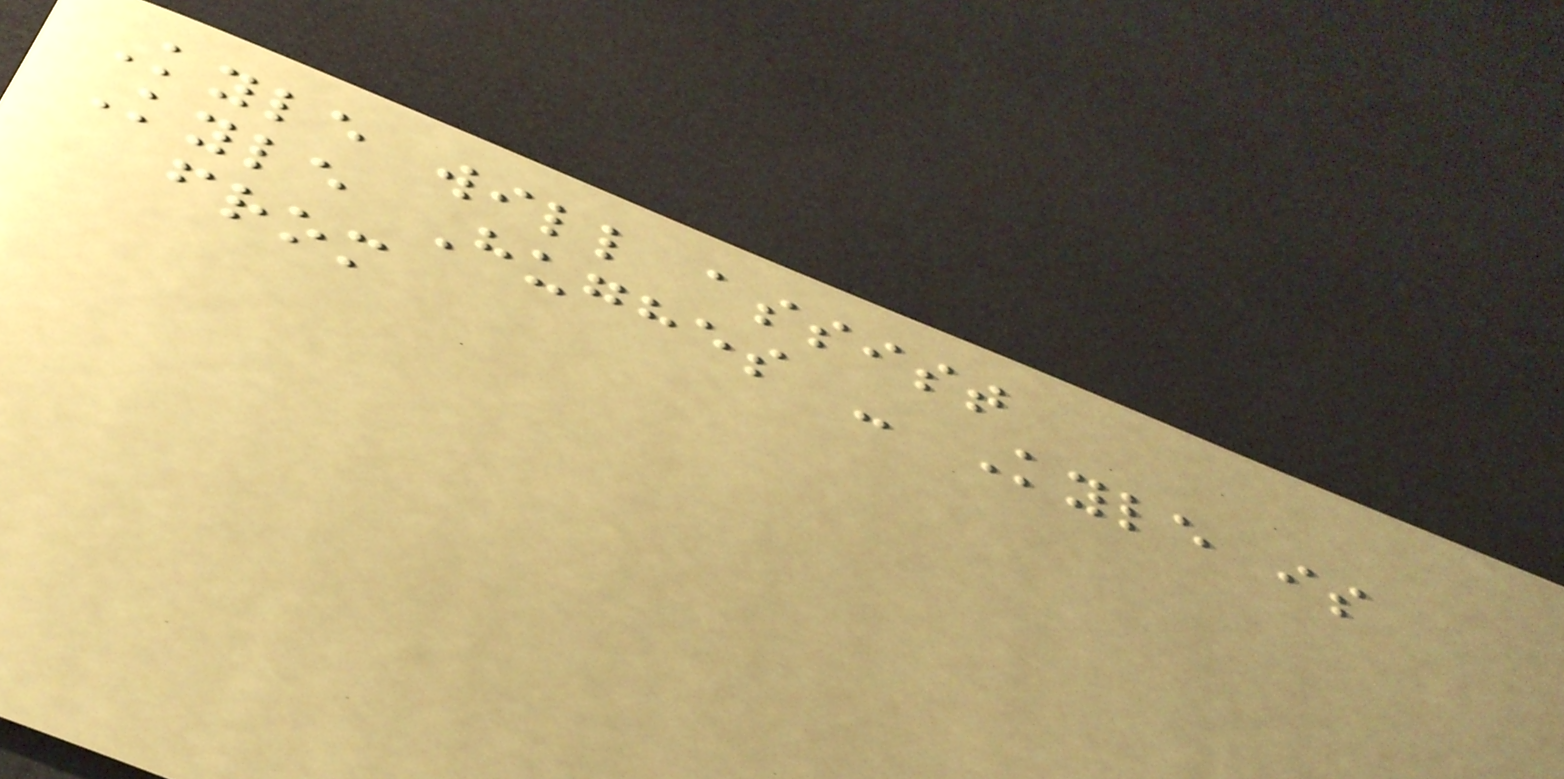Kyle will assist
Kyle Hughes - Kyle is
from
